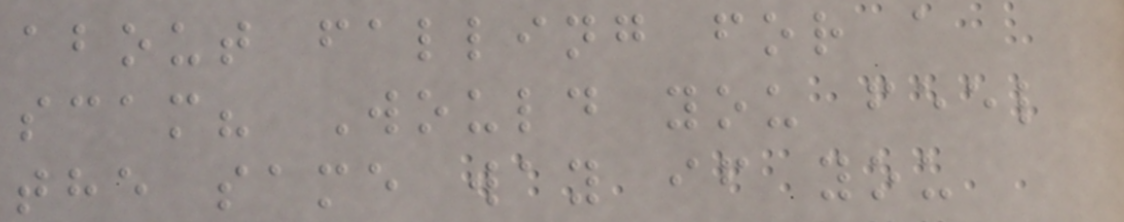about falling for a
scam? Would you feel
the same way if you
